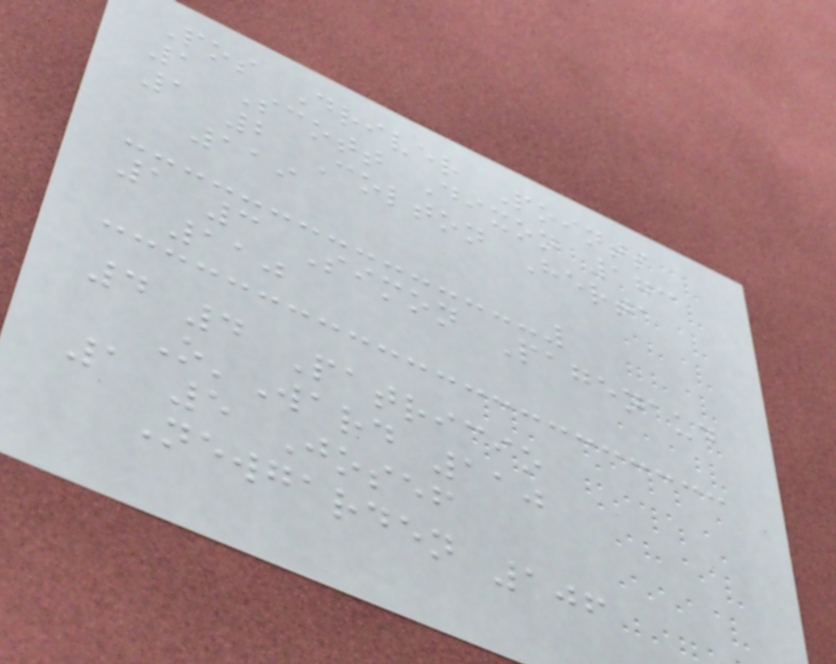Pos Driver Points
1 Scott Dixon 173
1 2 Colton Herta
119
1 3 Simon Pagenaud
110
4 4 Patricio
O'Ward 110
1 5 Josef
Newgarden 106
